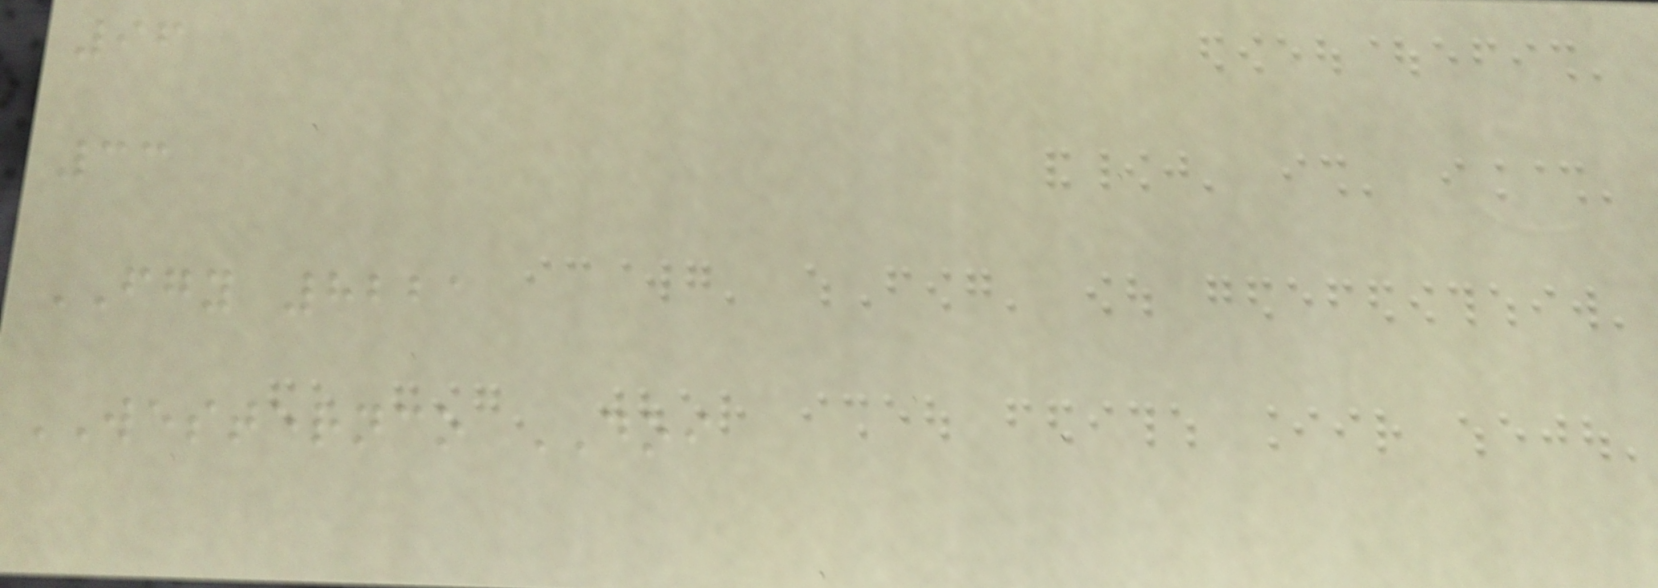96
33
FGY 8221
WESTERNCO DOI
